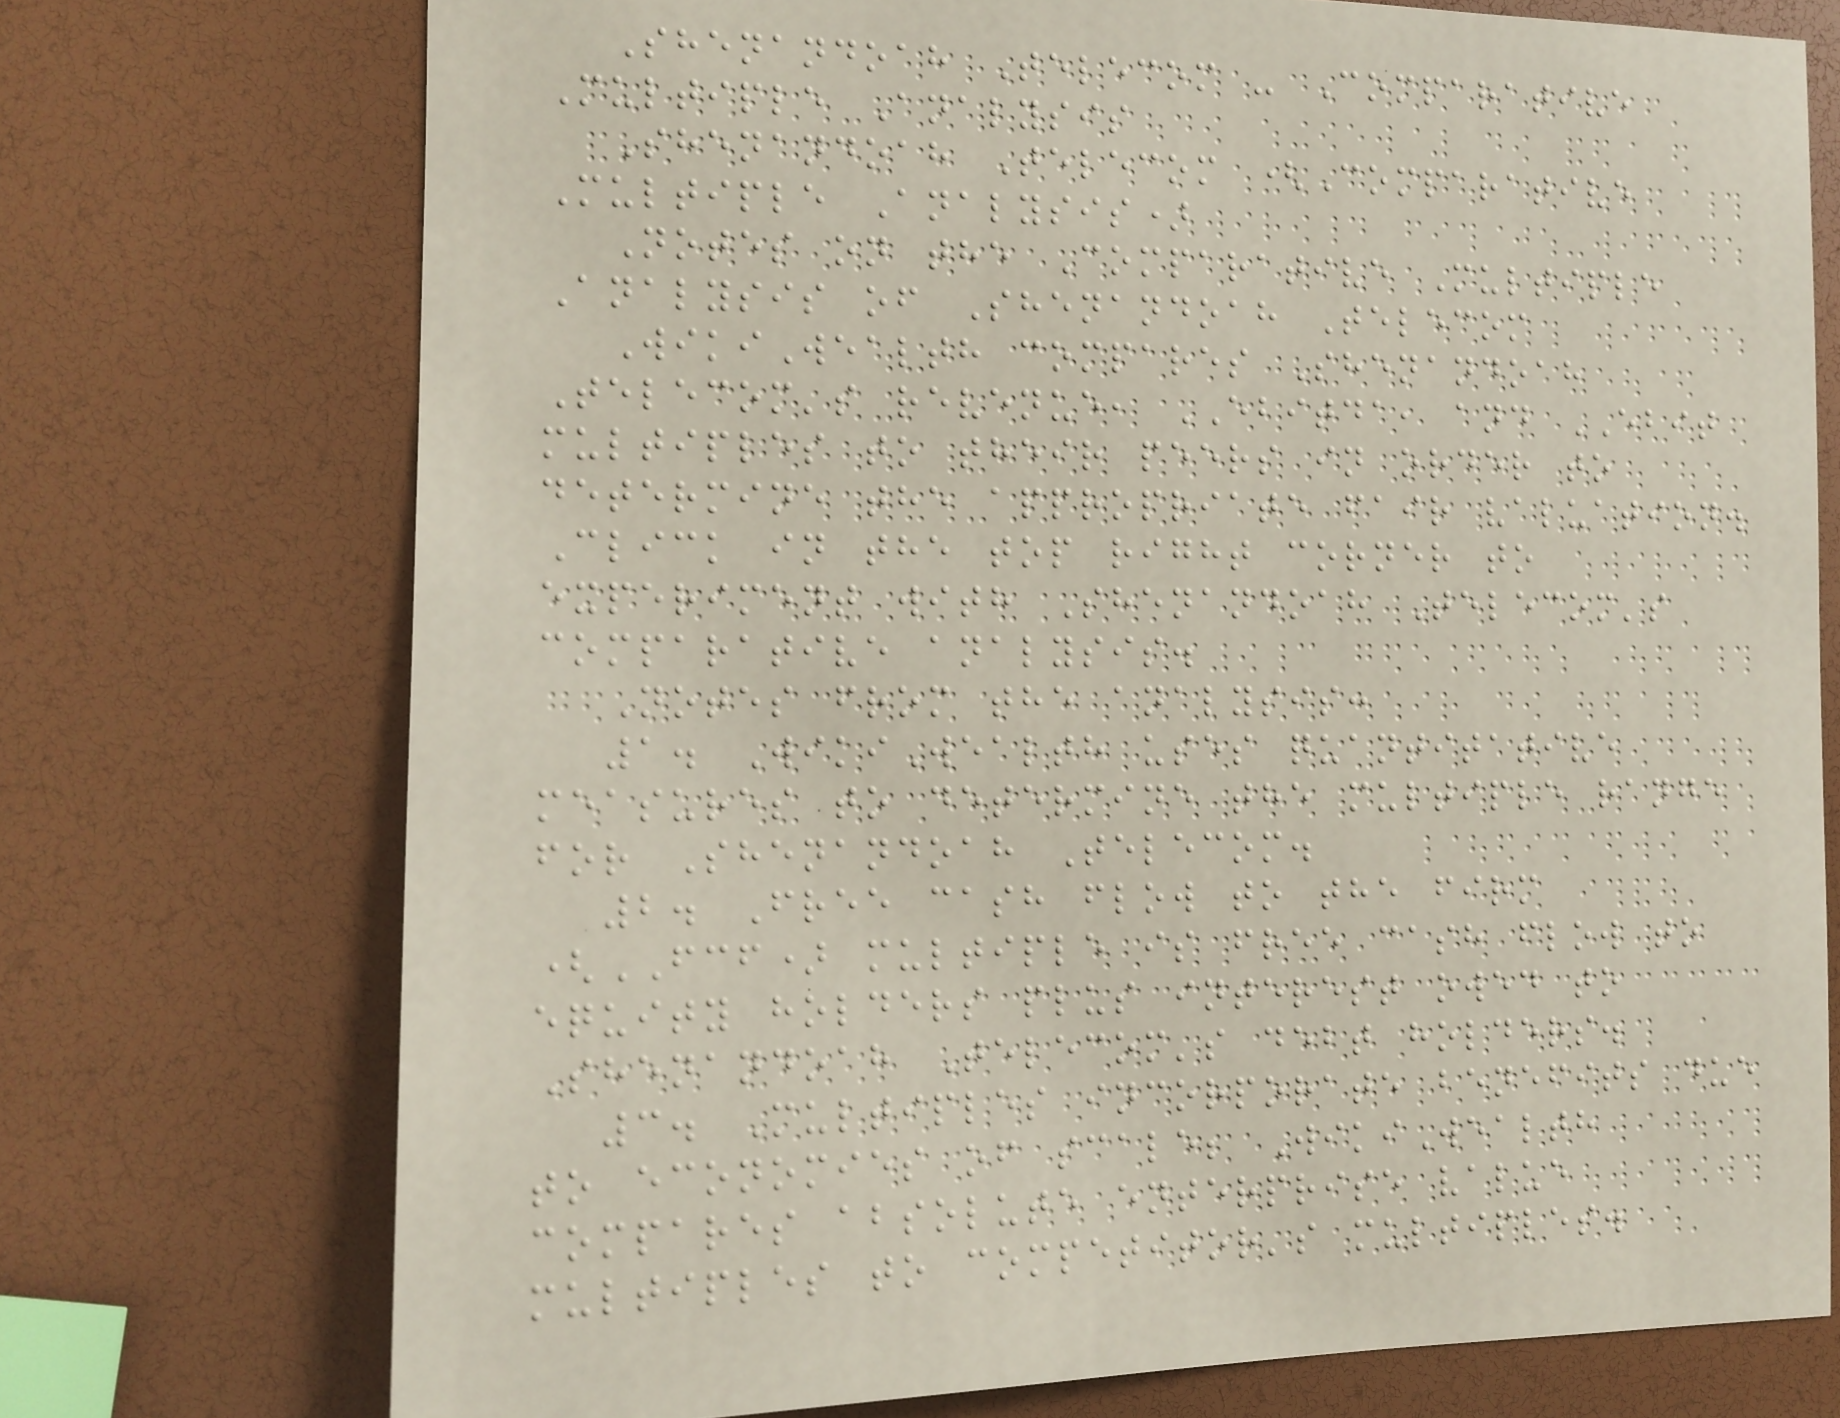Shenandoah Telecom - Comparative
Multiple Analysis
Shenandoah Telecom (Comparative
Multiple Analysis)
Notes on the Comparative Multiple
Analysis of Shenandoah Telecom
WikiWealth compares Shenandoah
Telecom's revenue, EBITDA, and EBIT
multiples to their peers in order to
determine the appropriate fair valuation.
Click in the top right corner to
experiment with Shenandoah Telecom's
comparative analysis.
Notes from the analysis:
1. WikiWealth uses quantitative
measures to determine the multiple range
for Shenandoah Telecom.
2. Free cash flow to the firm
(FCF) multiple is free cash flow to
equity holders plus interest owed to
Shenandoah Telecom's debt holders.
3. Multiples incorporate benefits due
to economies of scale; WikiWealth
compares absolute enterprise value
multiples to competitor's multiples.
